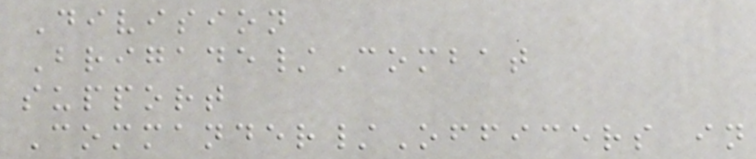Division
Brigade/Combat
support
Commander/Officers in
